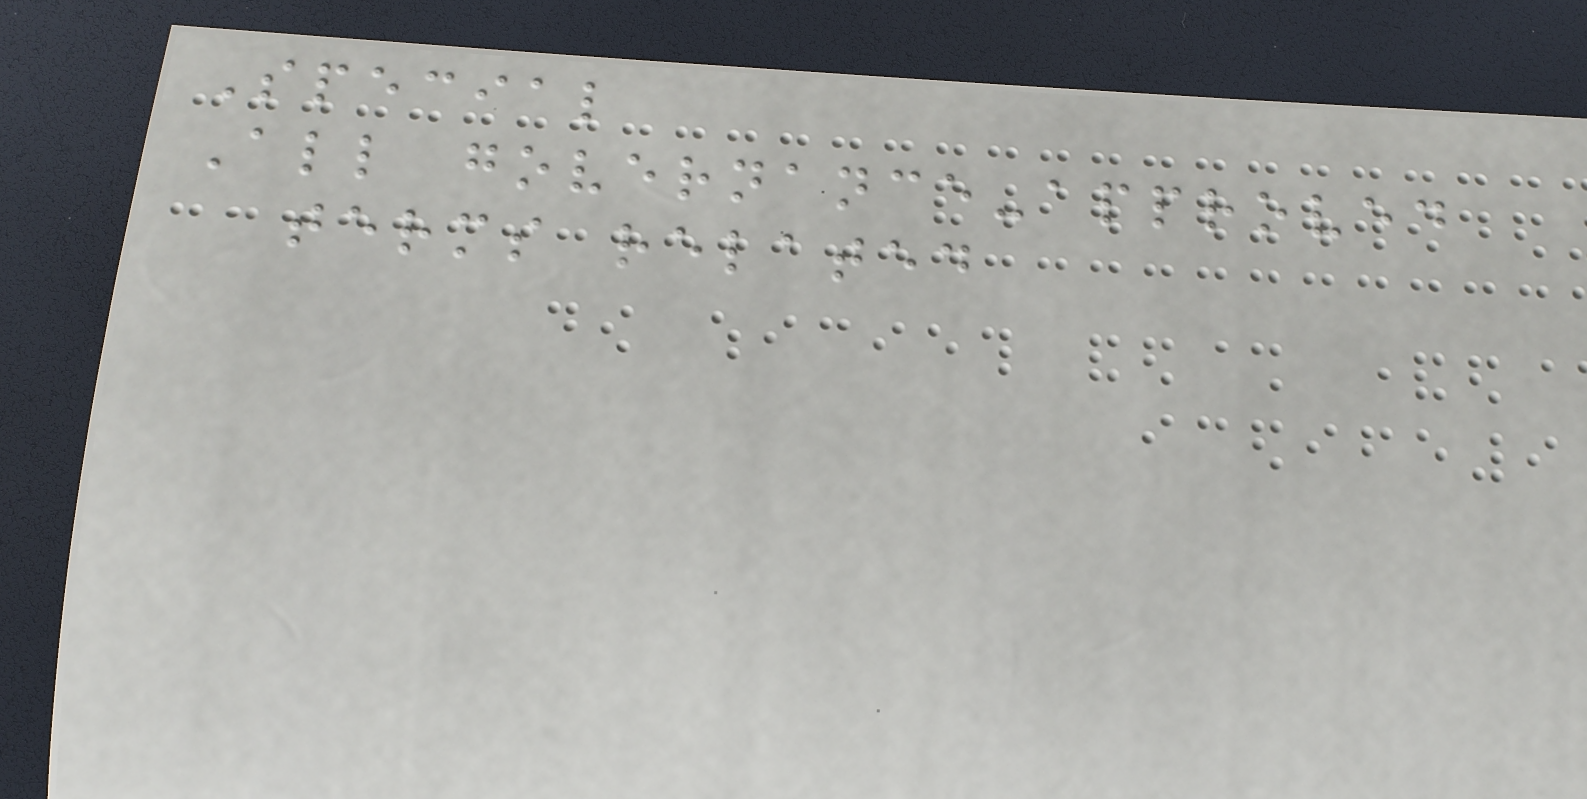Special
All governance-approved
terms related
